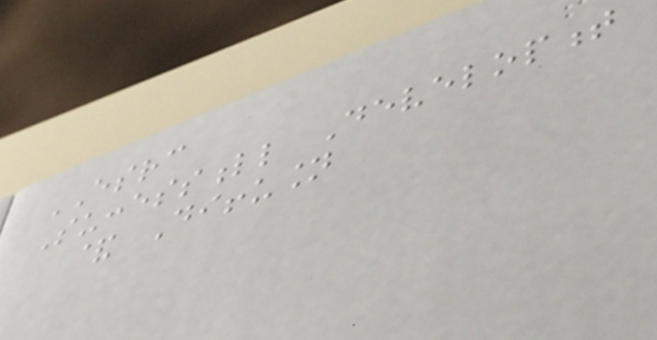ESRC
Successfull Development
& Diffusion
